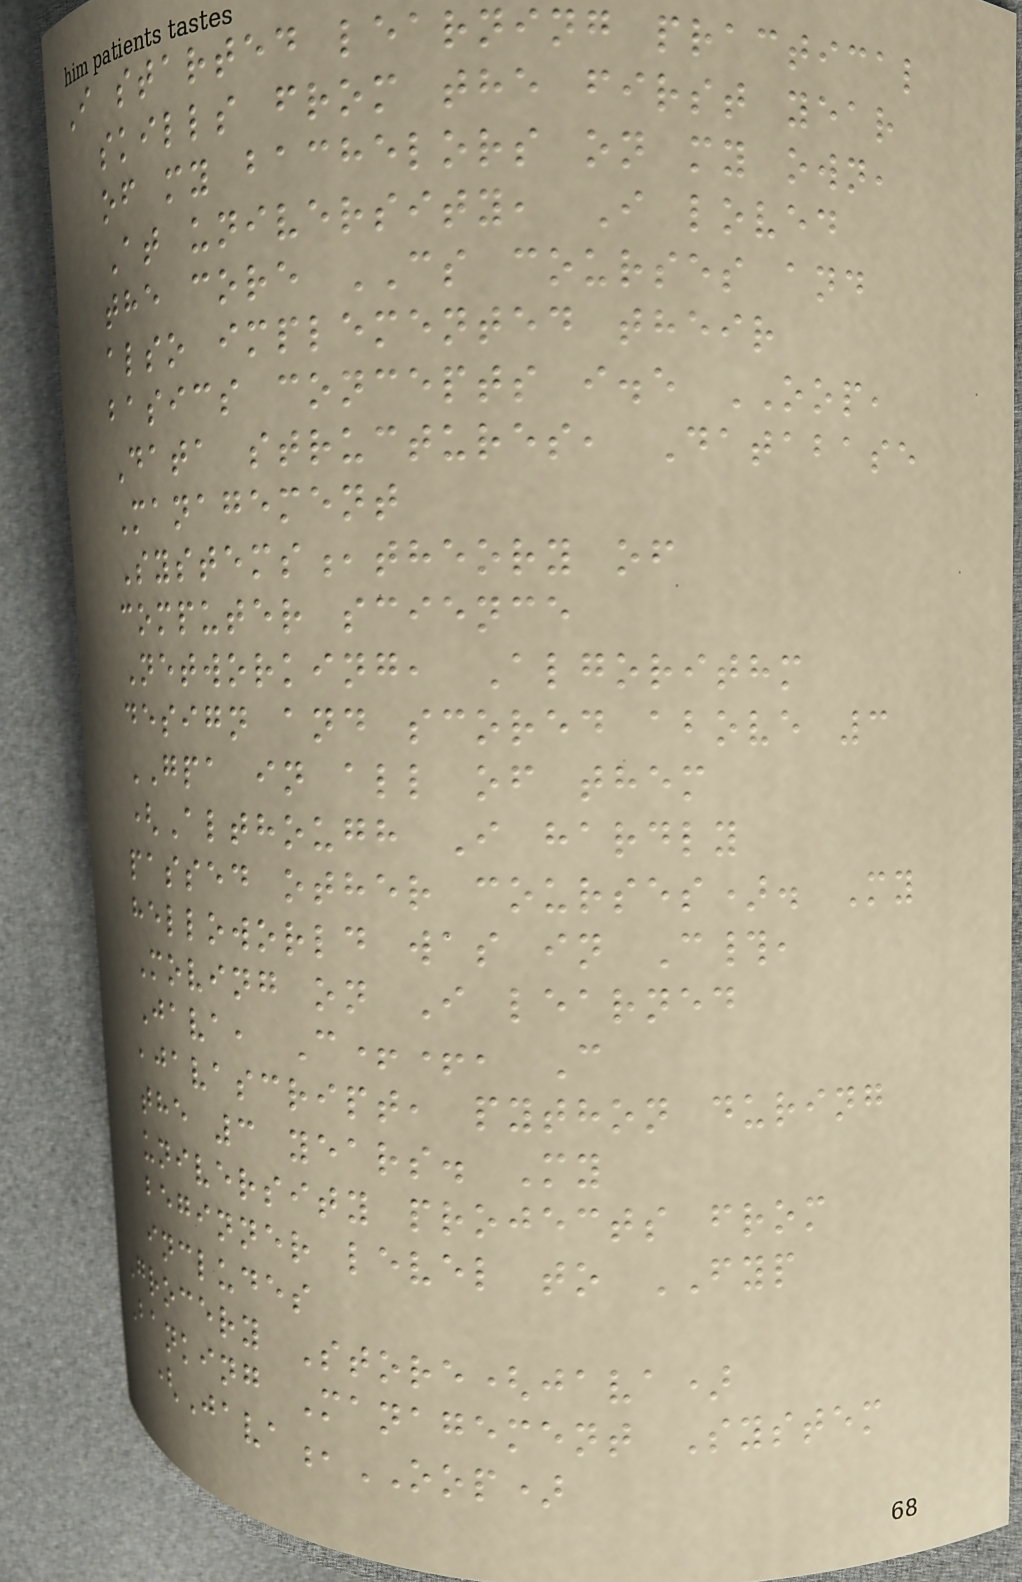I started learning practical
skills from the first year
of my bachelors on my own,
At university, I loved
the core CS courses and
also implemented their
basics concepts i.e OOP,
Data structures, Database
Management
Systems,theory of
computer science
Networking, Algorithm
design and scored above 3
GPA in all of them
(Although I hardly
passed other courses). My
helloworld was in C#,
Moving on I learned
Java, C++, C
,javascript, python during
the 3 years. My
university projects from
beginner level to FYP
includes
Grocery Store(java)
Banking Management System
(Java,OOP)
